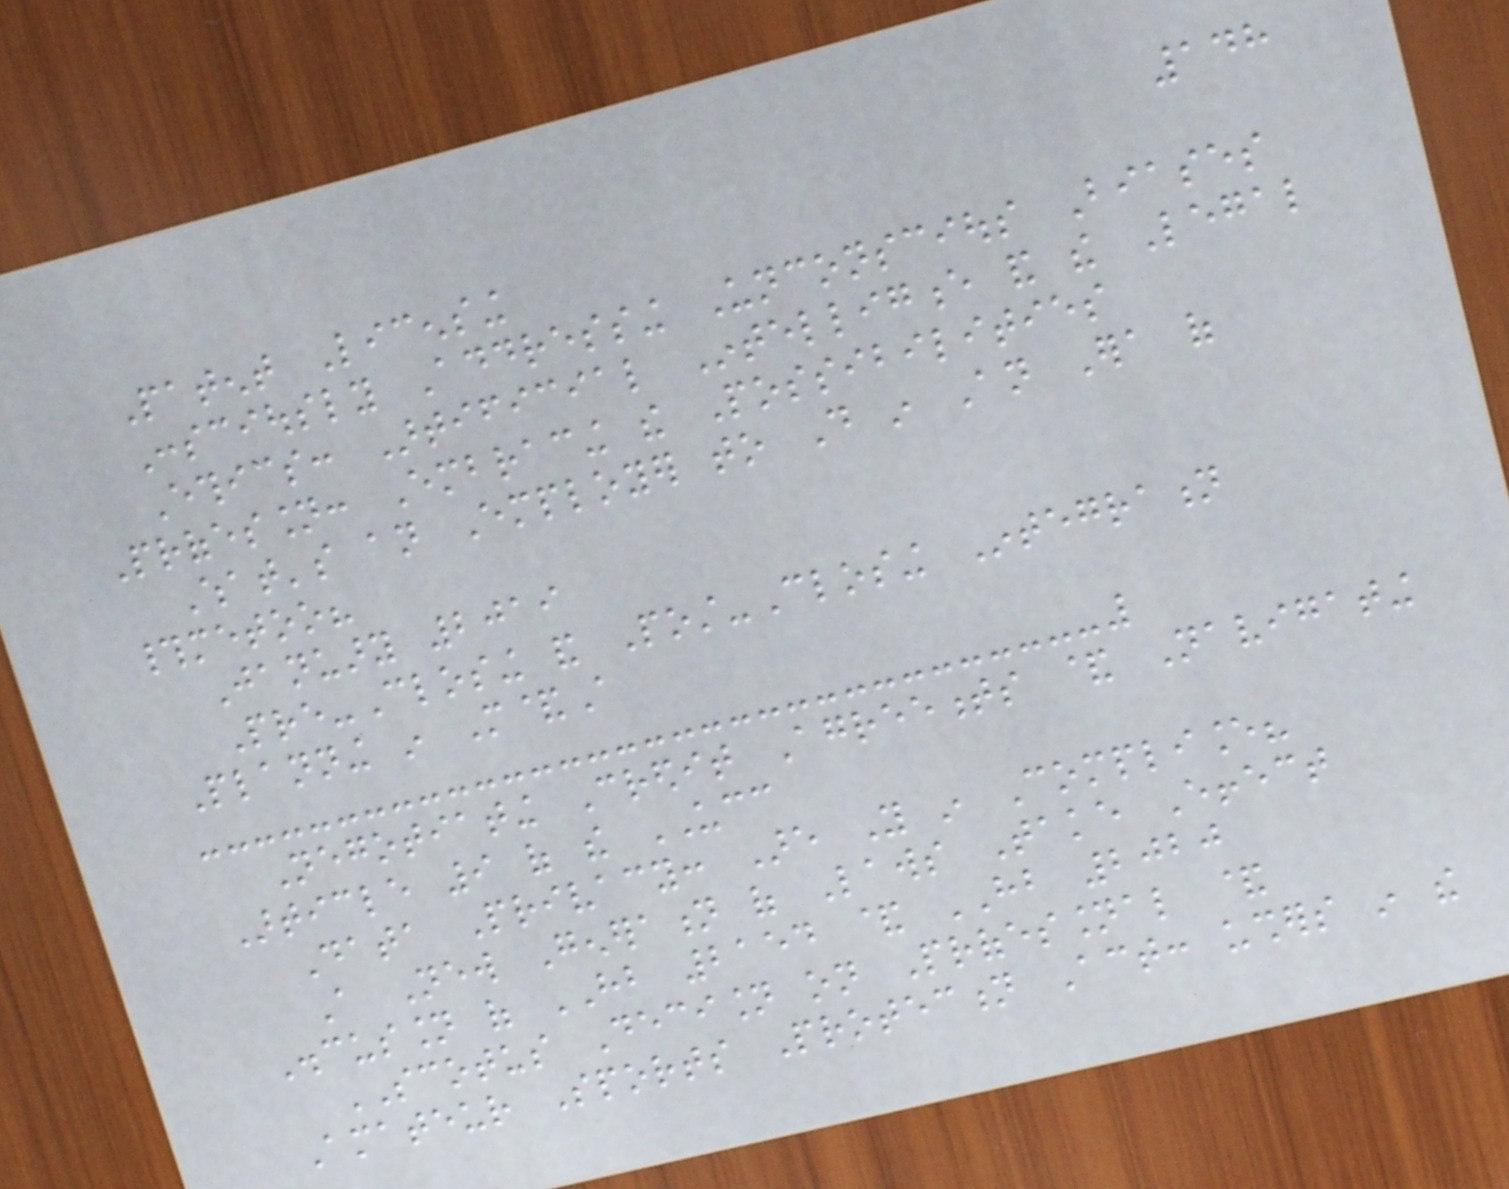148
Patent Licensing
Consciously Addressing Unconscious Biases
Ethics: Artificial Intelligence and the Legal
Profession: Embracing the Possibilities
What's an Employer to Do in An Era of
#metoo?
January 2019
Pre-Closing and Post-Closing Integration
Planning in M&A
Negotiating Credit Agreements & Navigating
Article 9 of the UCC
Data Privacy: Are You in Compliance?
A New Generation of Laws Take Effect
Discussion of HB 2154 & HB 2020
SCOTUS Decision on Professional &
Amateur Sports Protection Act: ushers in the
